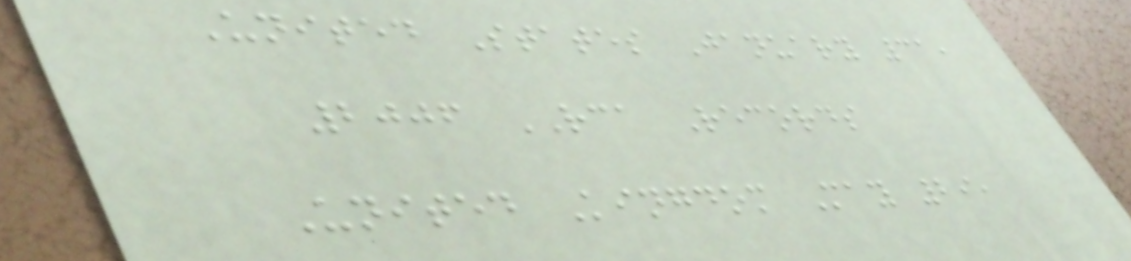United States January 31,
2006 RCA Records
United Kingdom May 29,
